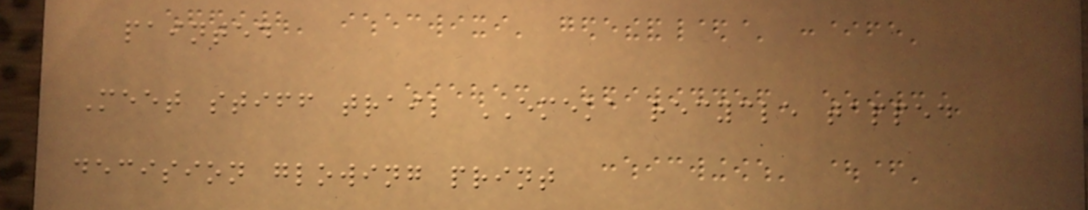painted
Meet stiff trail EMEKA recycle tapped
decision glowing print
